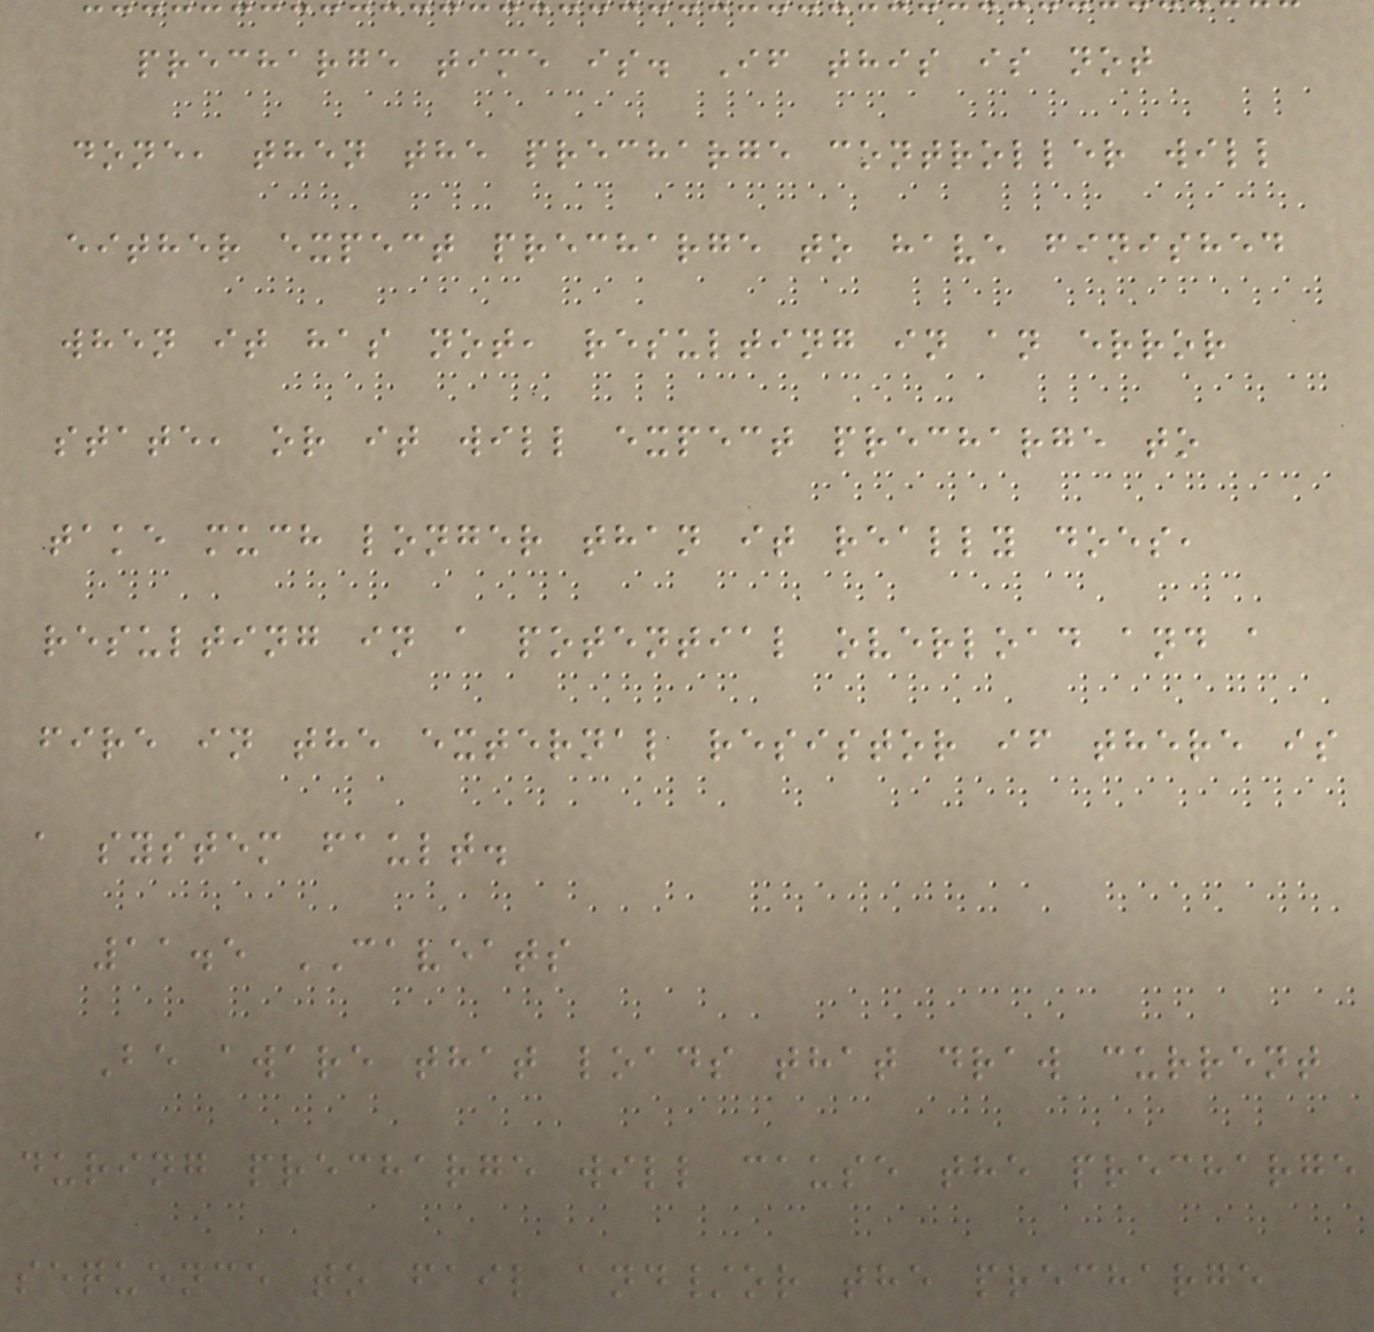precharge time is. If this is not
done, then the precharge controller will
either expect precharge to have finished
when it has not, resulting in an error
state, or it will expect precharge to
take much longer than it really does,
resulting in a potential overload and a
fire in the external resistor if there is
a system fault.
11.5 CAVEATS
Be aware that loads that draw current
during precharge will cause the precharge
sequence to fail and/or the precharge
